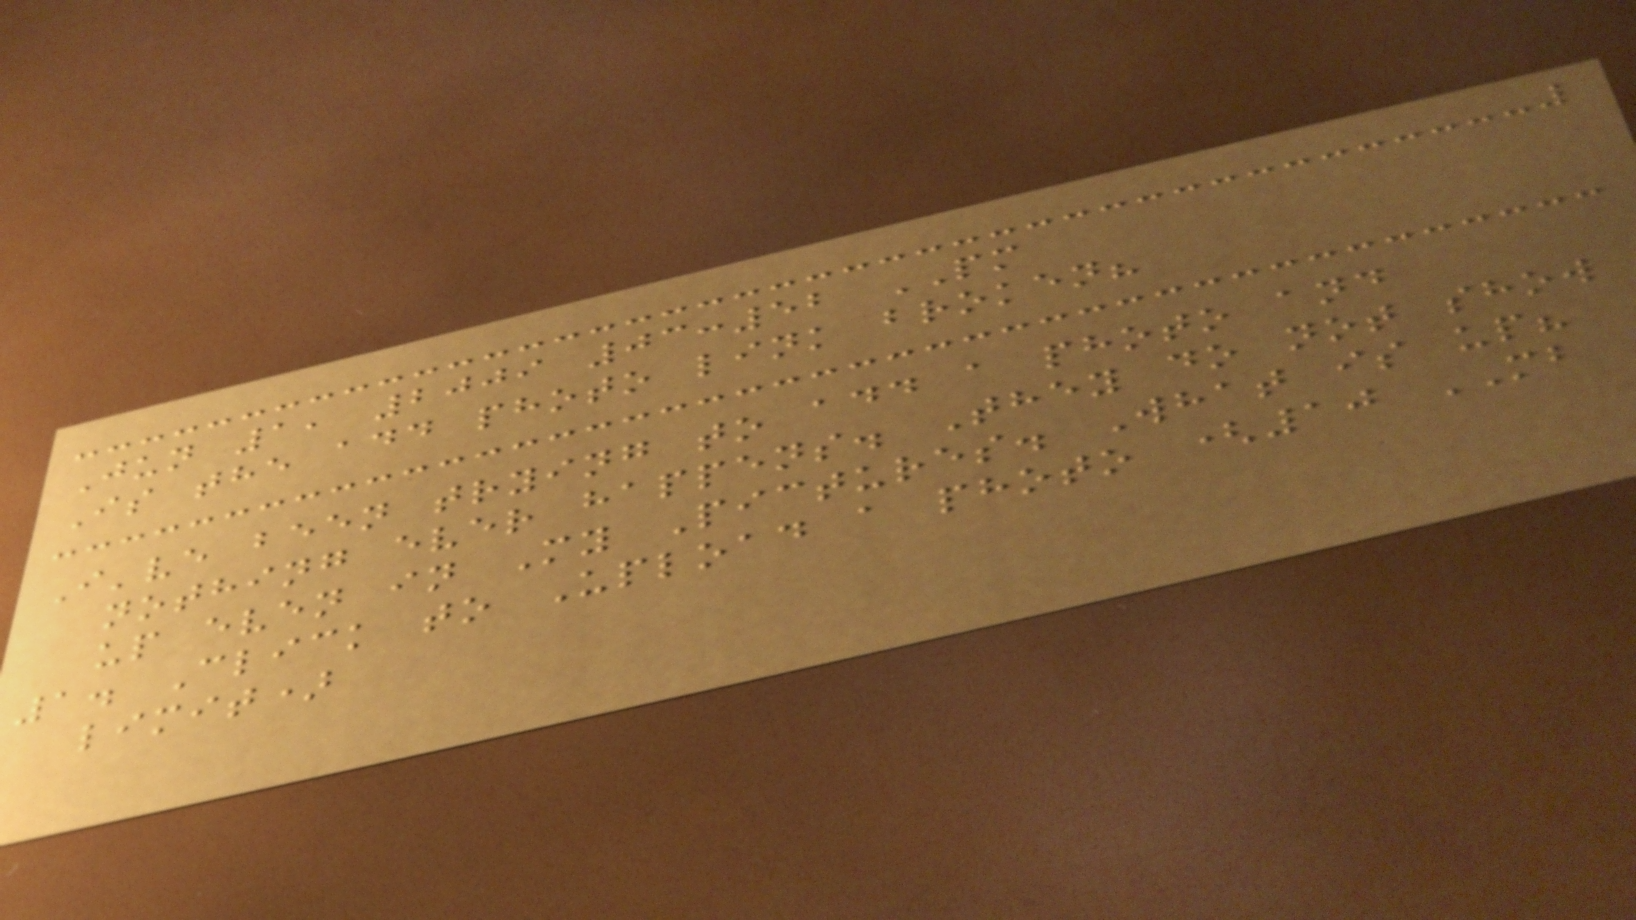Jun 1, 2009 03:52 PM
Is the add photo link broken?
I've been trying to add a photo and
nothing ever happens. They do not show
up even in My Pictures. What is up?
1. Click to Upload a photo (10 MB
limit)
